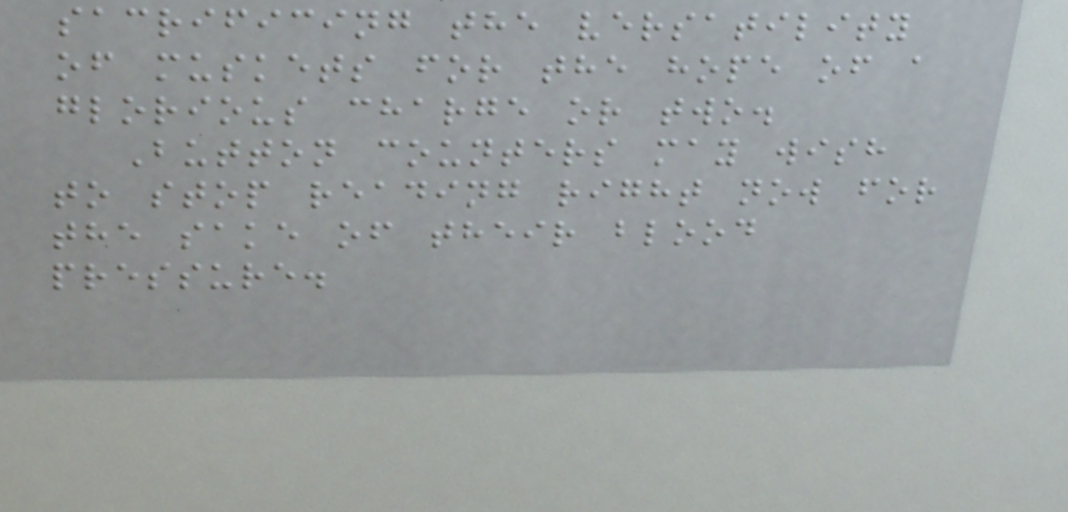sacrificing the versatility
of muskets for the hope of a
glorious charge or two.
Button counters may wish
to stop reading right now for
the sake of their blood
pressure.
